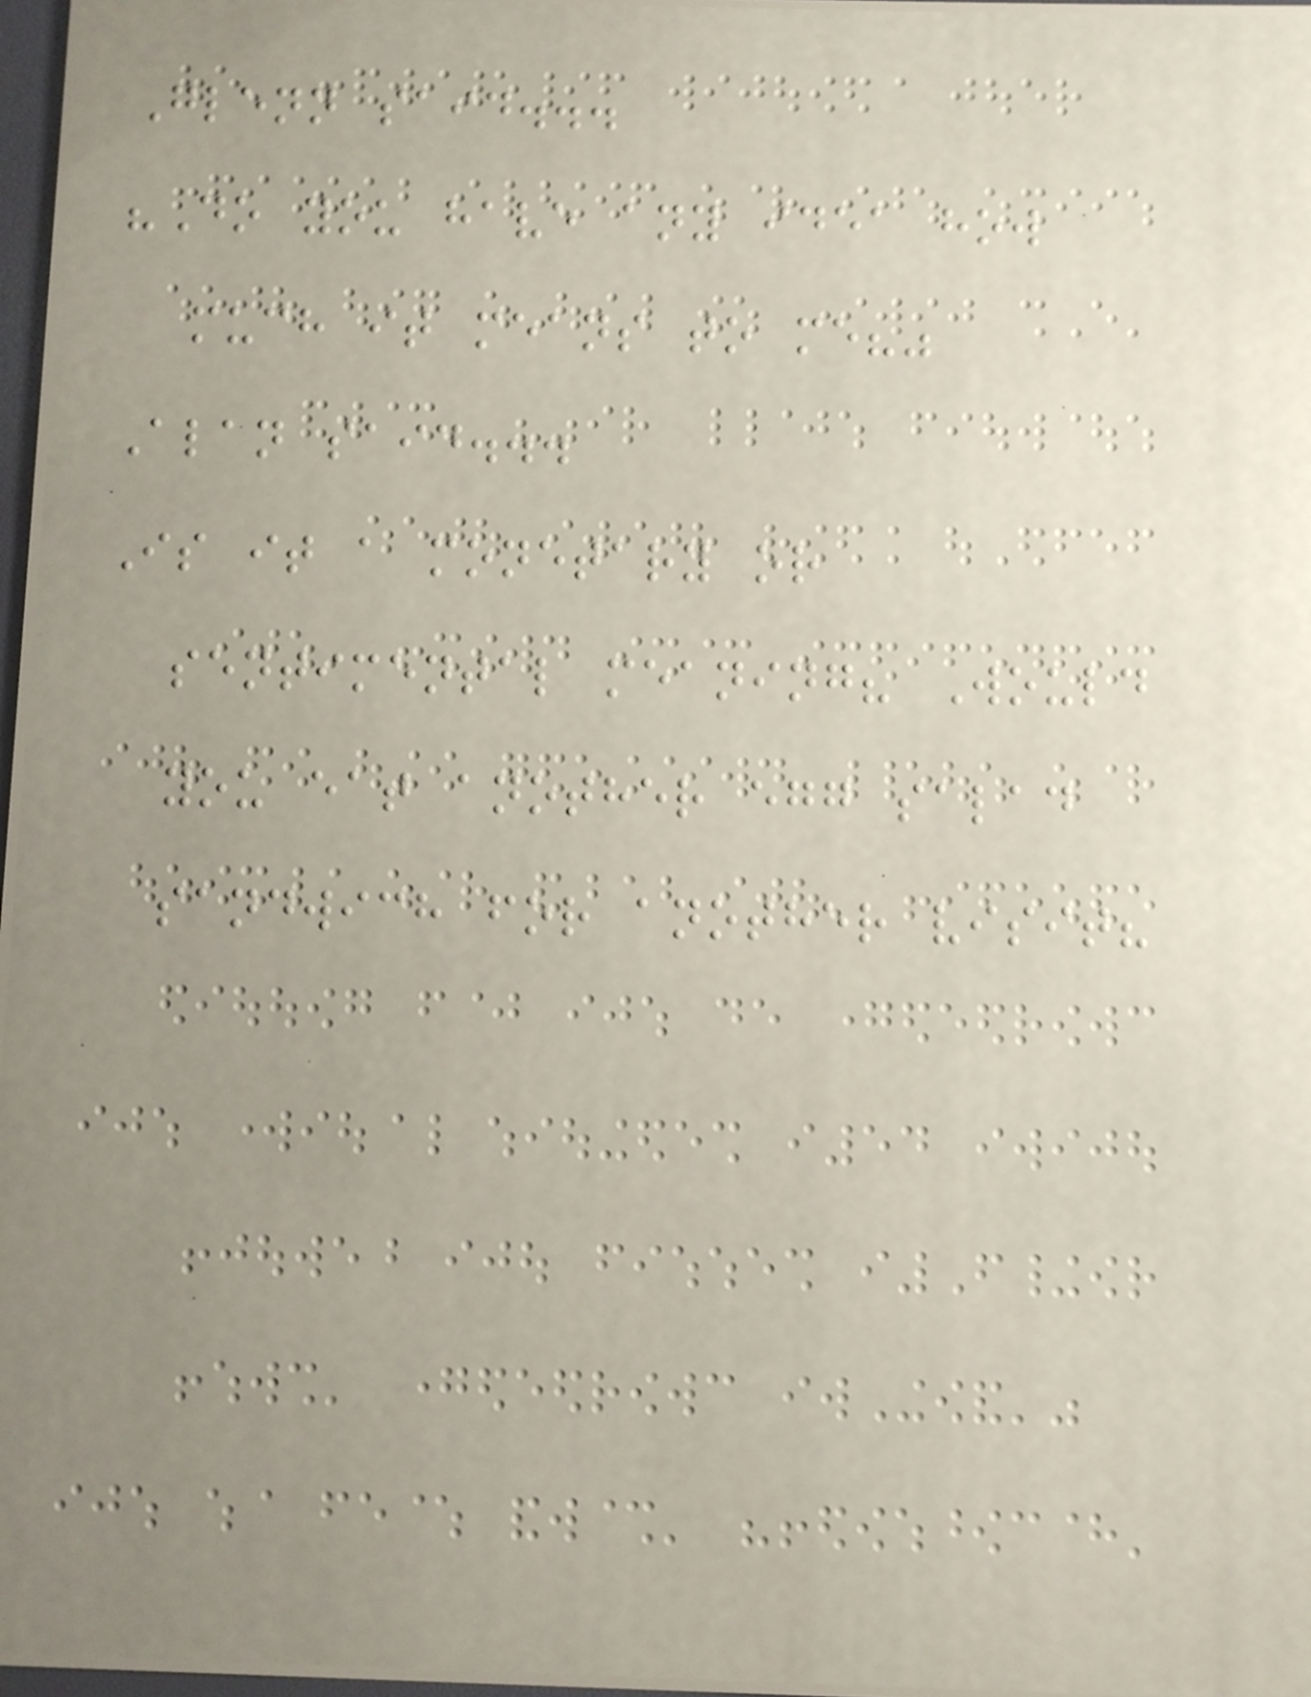Glenn said...
"Do you have any idea how
much it means to me?"
Alan said...
Is it a monetary or
sentimental meaning? Would
you eat another egg salad
sandwich for another visit?
